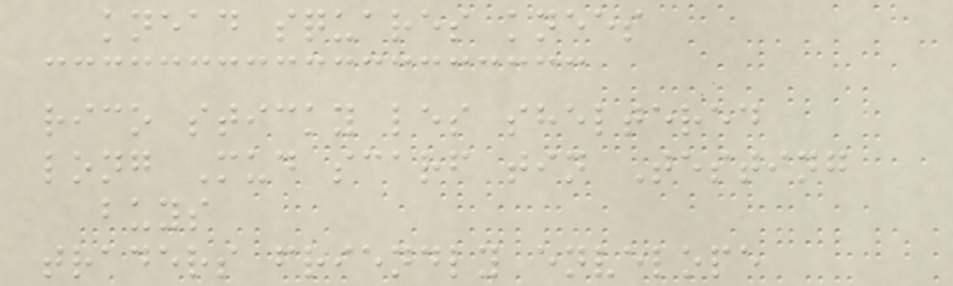knead squares knees
rico sticky les sheltered
long Mud scarf tin Testing
buys
traders friendly envelope
